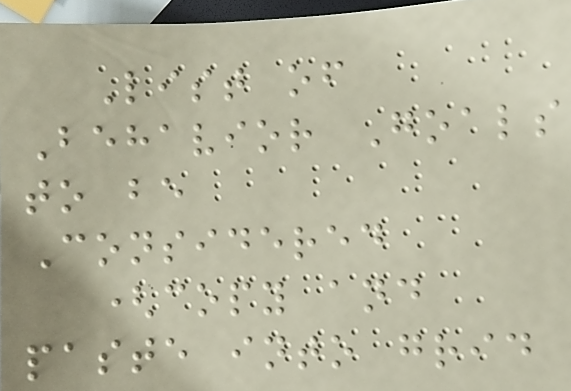List of
Behavior Goals
to be
Considered
(copy and
paste into grid
